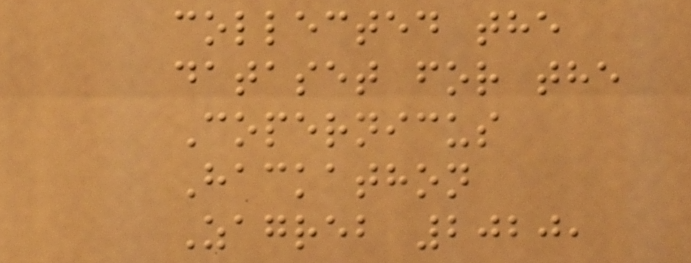collected the
dataset for the
Copernicus
Hackathon
Zagreb 2020,
